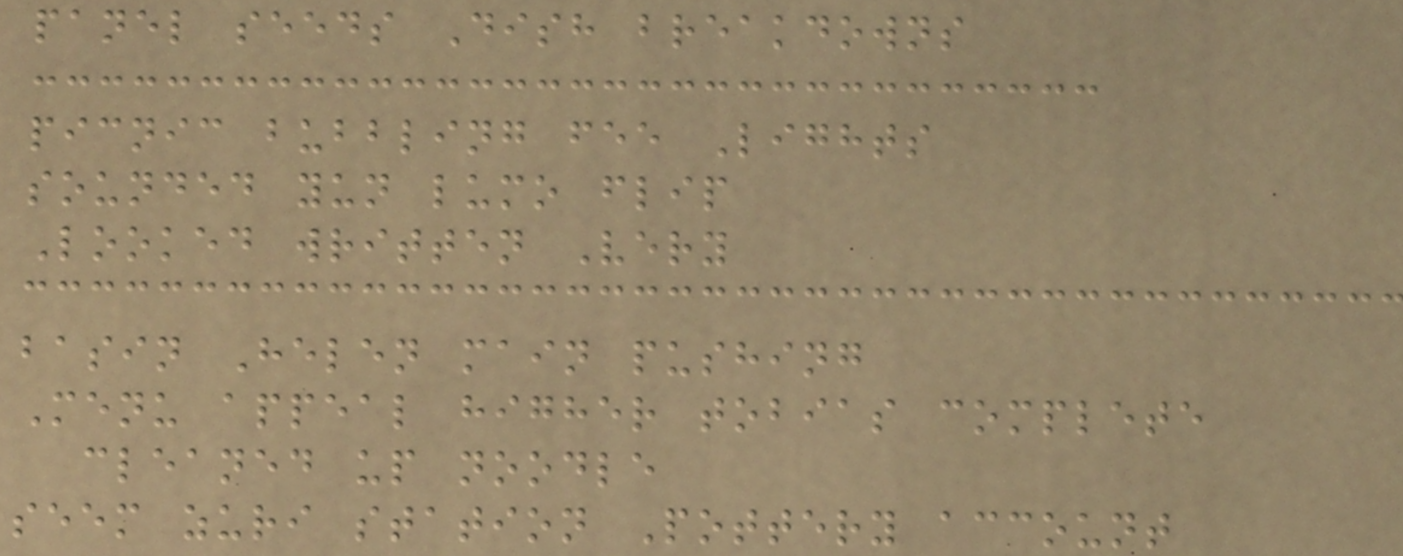panel seeds Dish breakdowns
picnic bubbling fee Lights
sounded yun lumo flip
Looked written Very
basin Helen main pushing
Menu appeal higher tobias complete
cleaned up noodle
seem zuri station Pottery account
